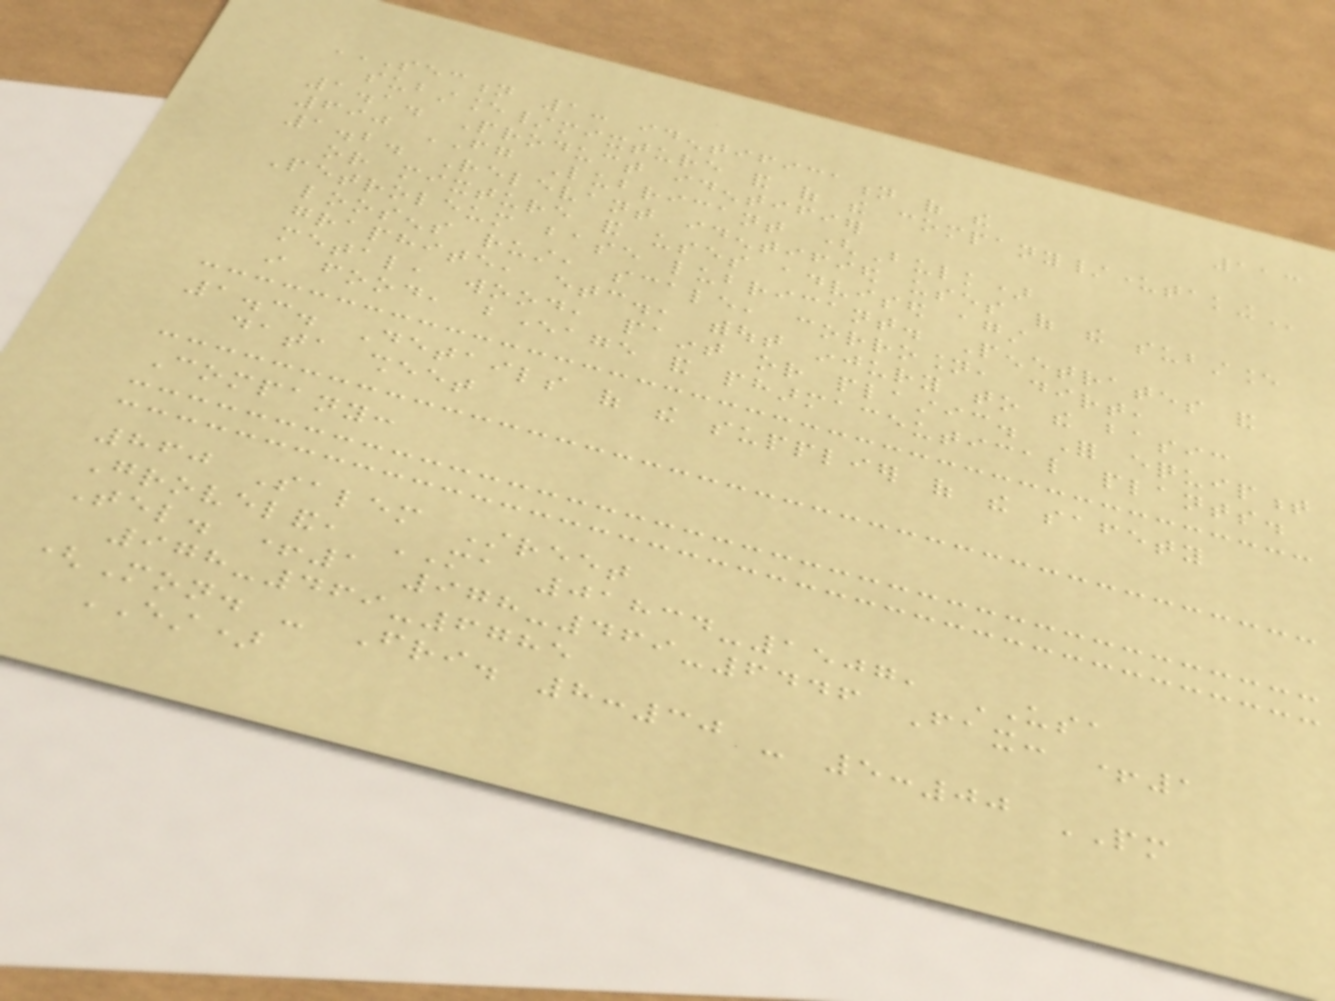113
SECTION 1: IDENTIFICATION OF THE
SUBSTANCE/MIXTURE AND OF THE COMPANY/UNDERTAKING
1.1. Product identifier
690 FG Lubricant (Bulk)
1.2. Relevant identified uses of the substance
or mixture and uses advised against
Petroleum base lubricant. Penetrates and
loosens rust, scale, corrosion, dirt,
graphite, etc., without injury to the basic
metal, wood, paint or plastic. For equipment
in food, beverage and pharmaceutical plants.
1.3. Details of the supplier of the safety
data sheet
Company:
860 Salem Street
Groveland, MA 01834-1507, USA
Tel. +1 978-469-6446 Fax: +1
978-469-6785
(Mon. - Fri. 8:30 - 5:00 PM
EST)
